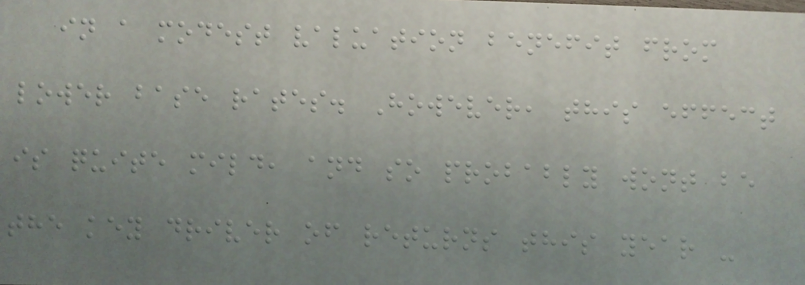in a modest valuation benefit from
lower base rates. However, this effect
is quite mild, and so probably wont be
the key driver of returns this year -
